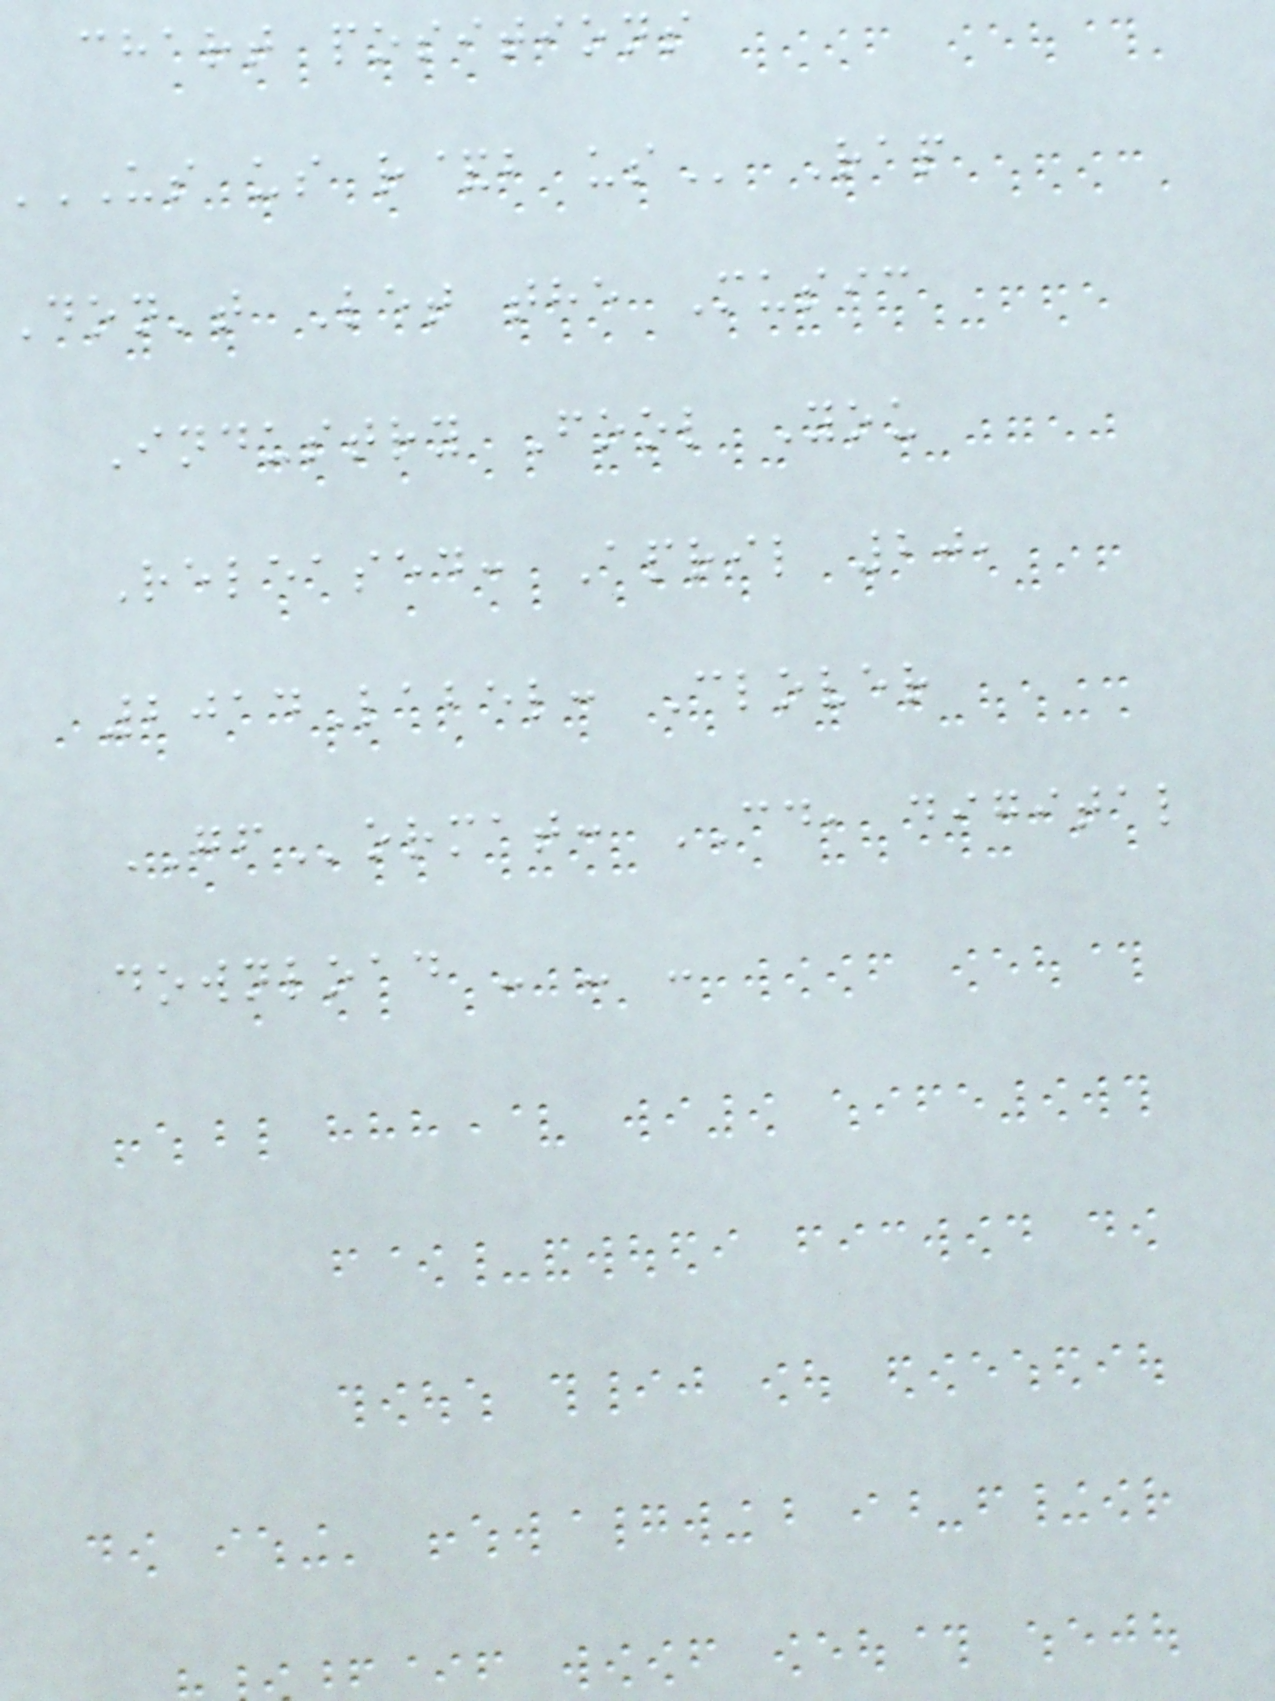chart positions
US us r&b
Don't Let the Music
Industry Fool You
Released: April 20,
2014Label: Clover
GFormat: CD, digital
download - - -
